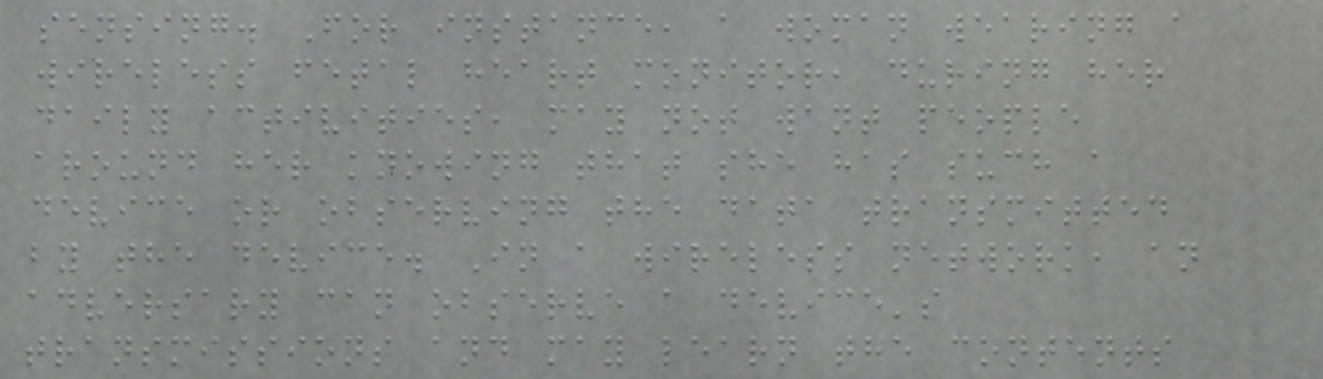sensing. For instance, a woman wearing a
wireless fetal heart monitor, during her
daily activities, may not want people
around her knowing that she has such a
device or observing the data transmitted
by the device. In a wireless network, an
adversary can observe a device's
transmissions and may learn the contents
